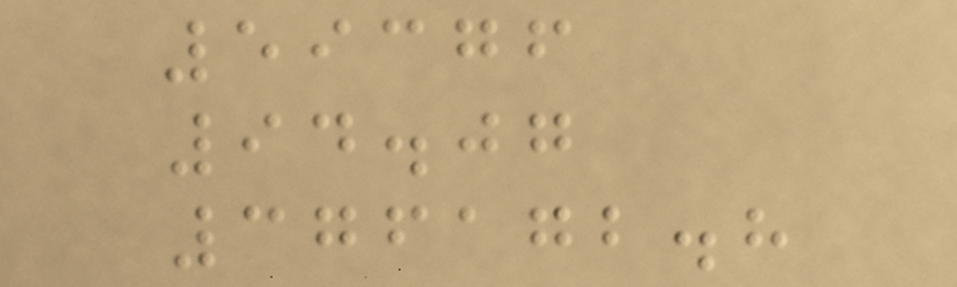59376
94.07
376172.8
